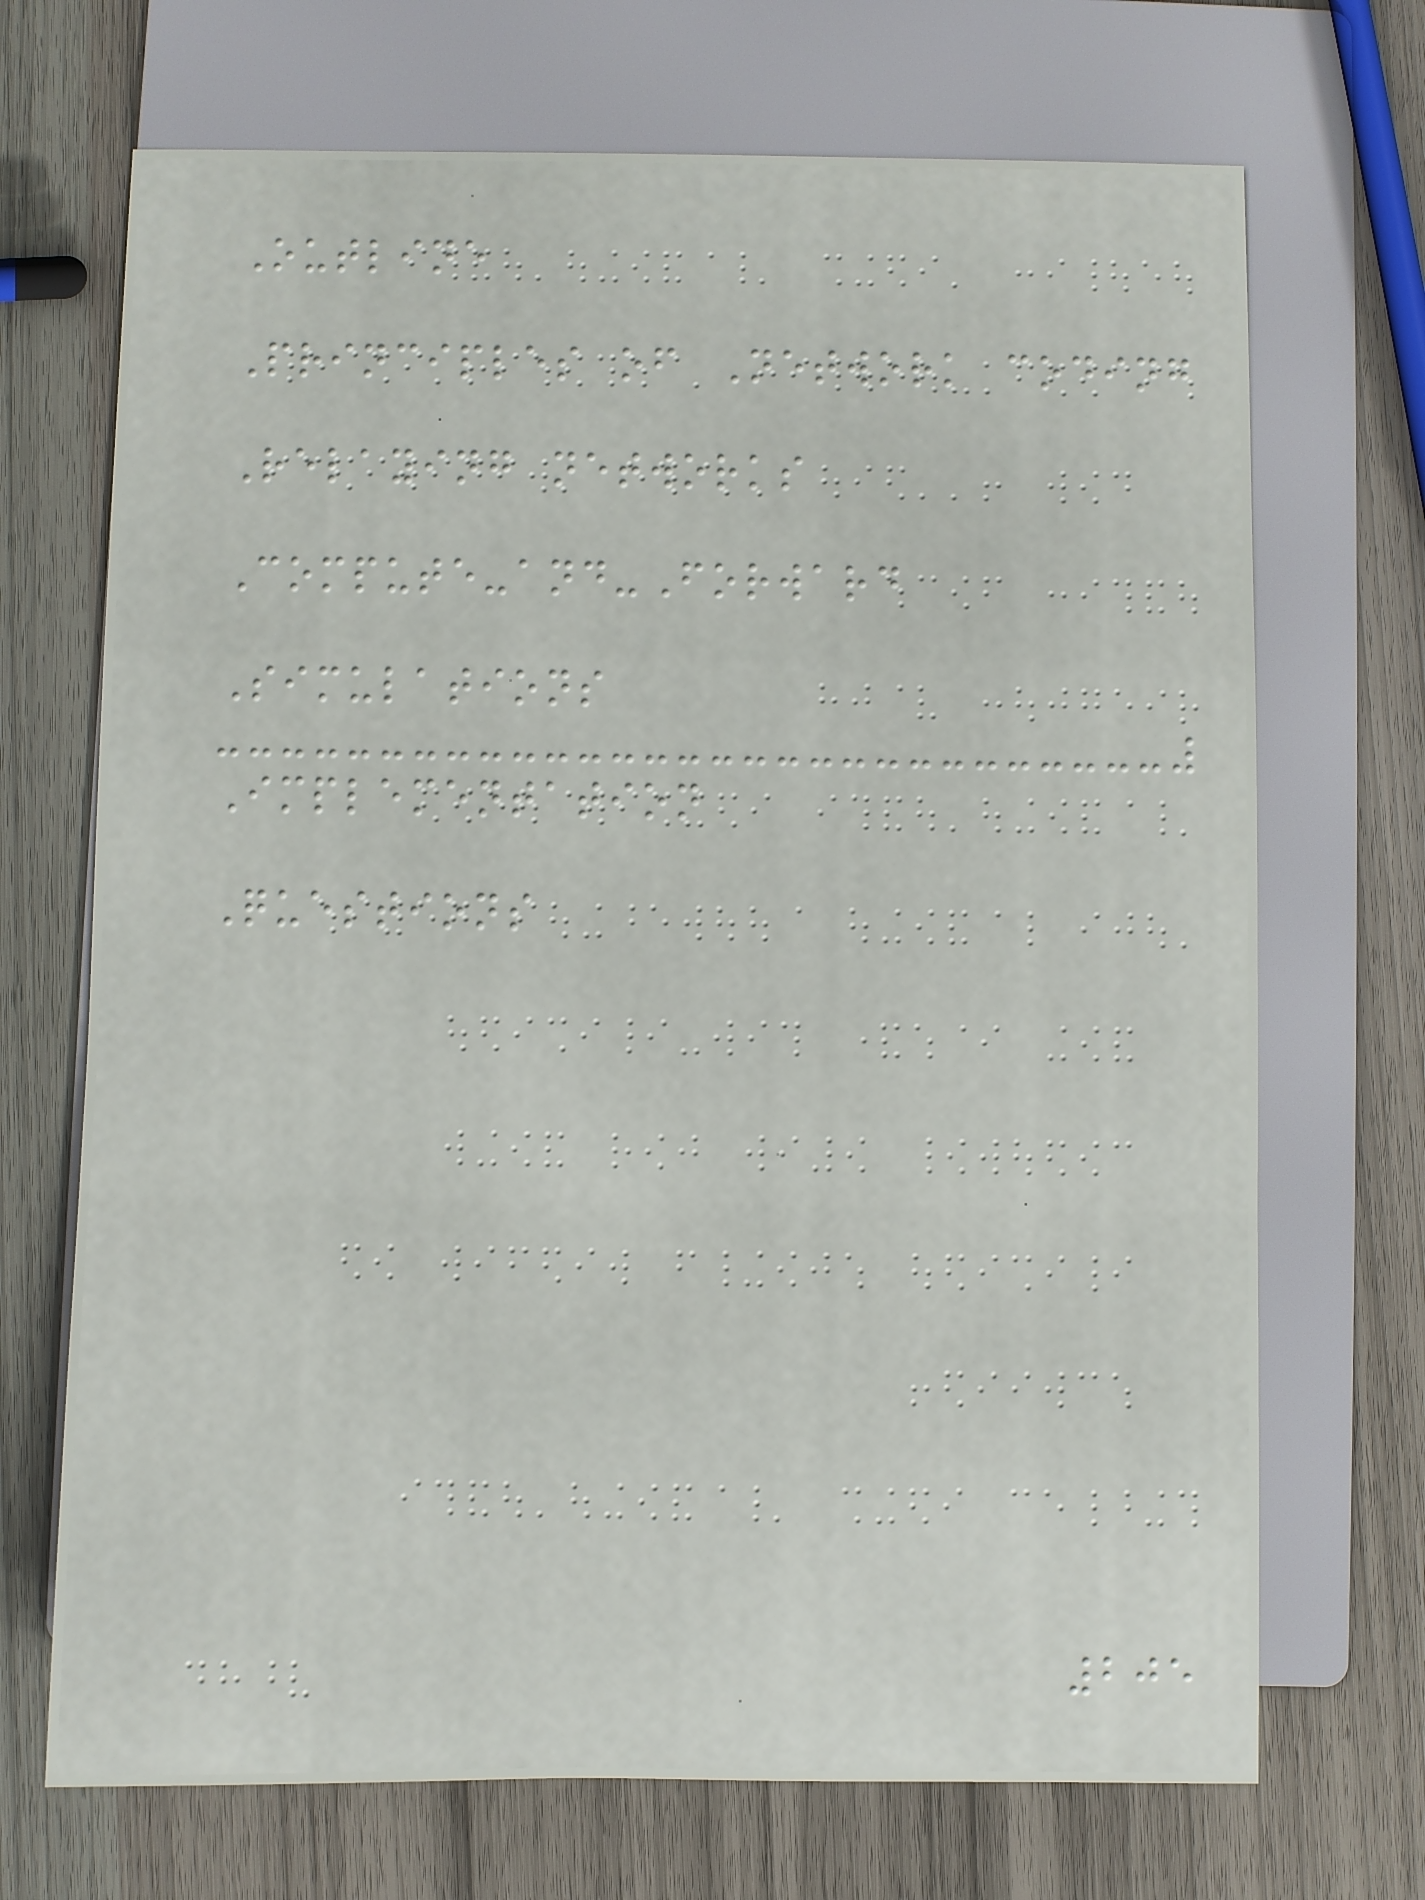Outline
Principles of Network coding
Relaying networks
Compute-and-Forward
Simulations
Implementation
Questions
205
